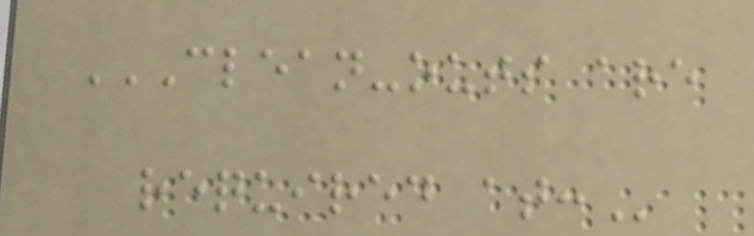CLEAN-OUTS ARE
REQUIRED AT:
